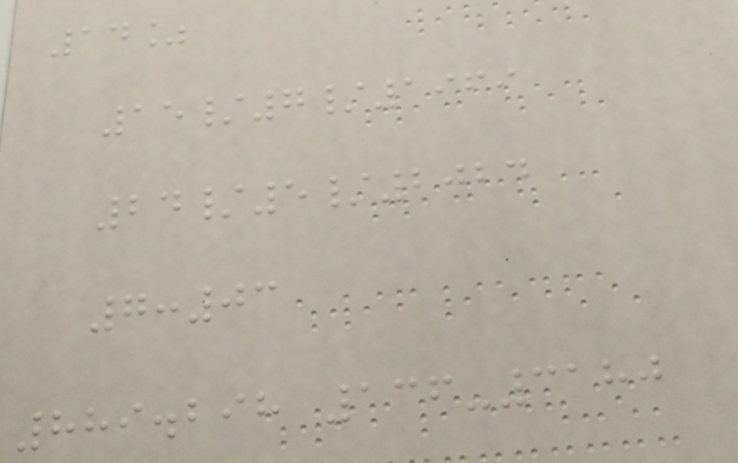14%
15/7/1969
24/5/2024
7:03
889.298 136-3180
